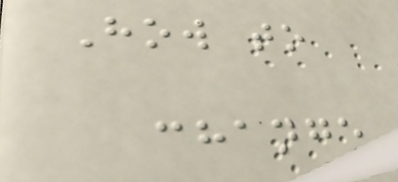How to
change
